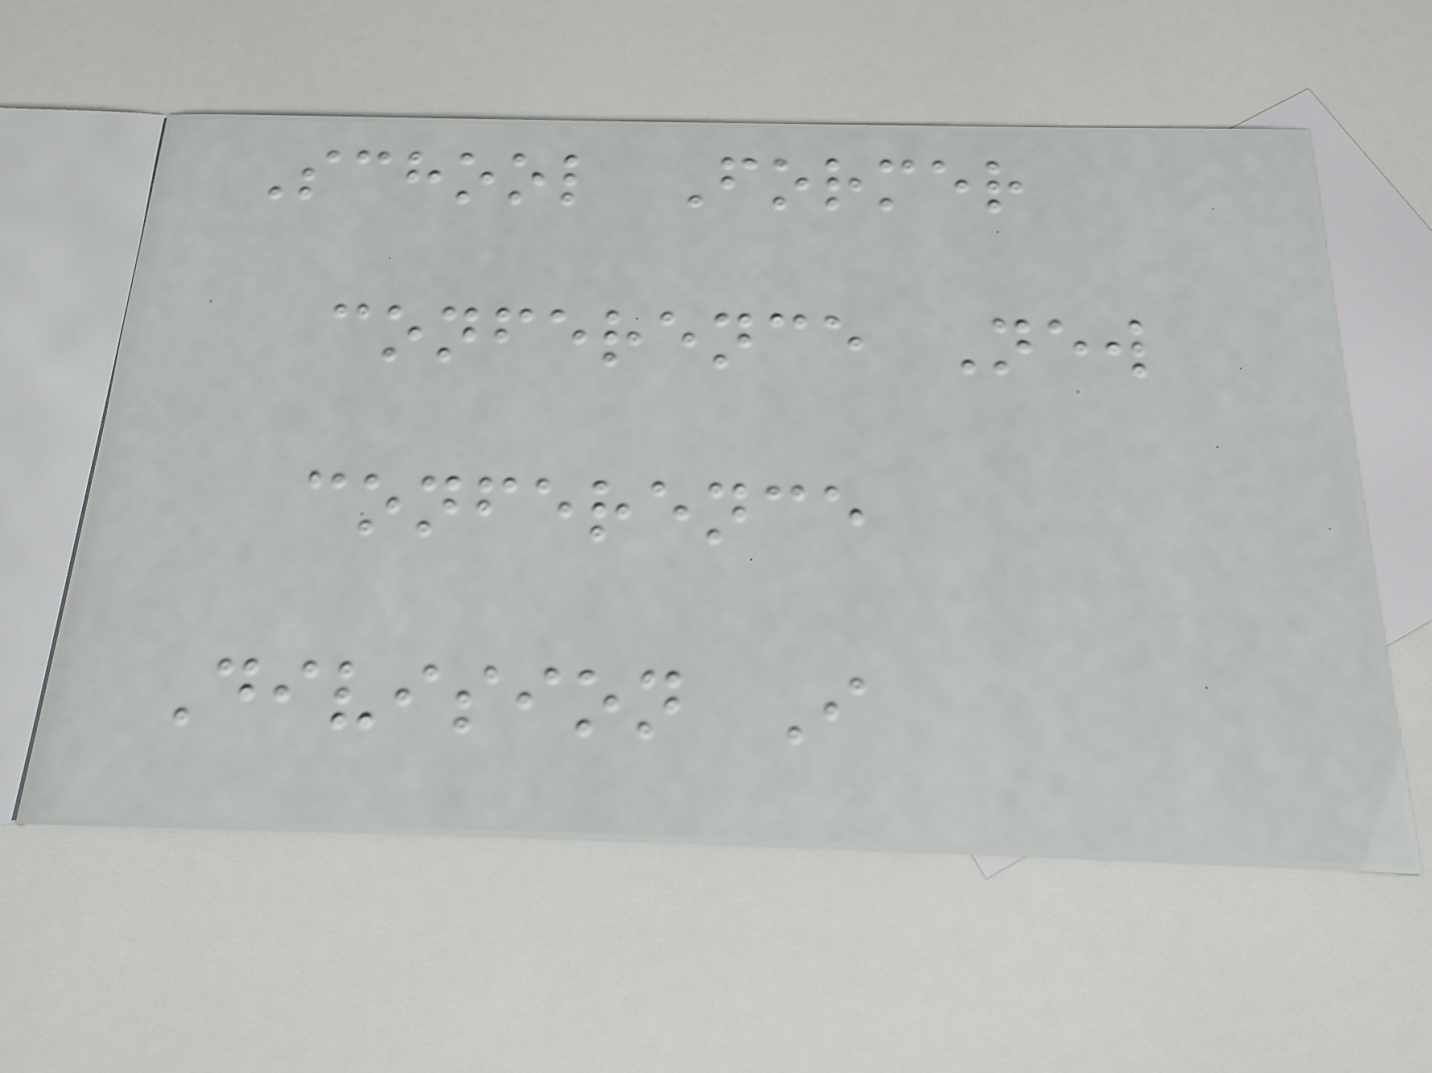School Former
conference New
conference
Division I
